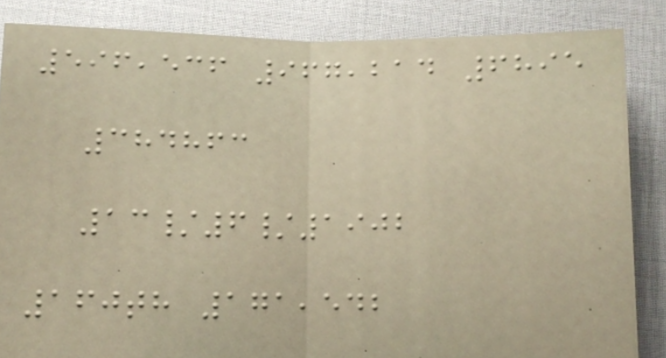596,536 967,214 6895
384863
13/6/1902
160th 171,542
